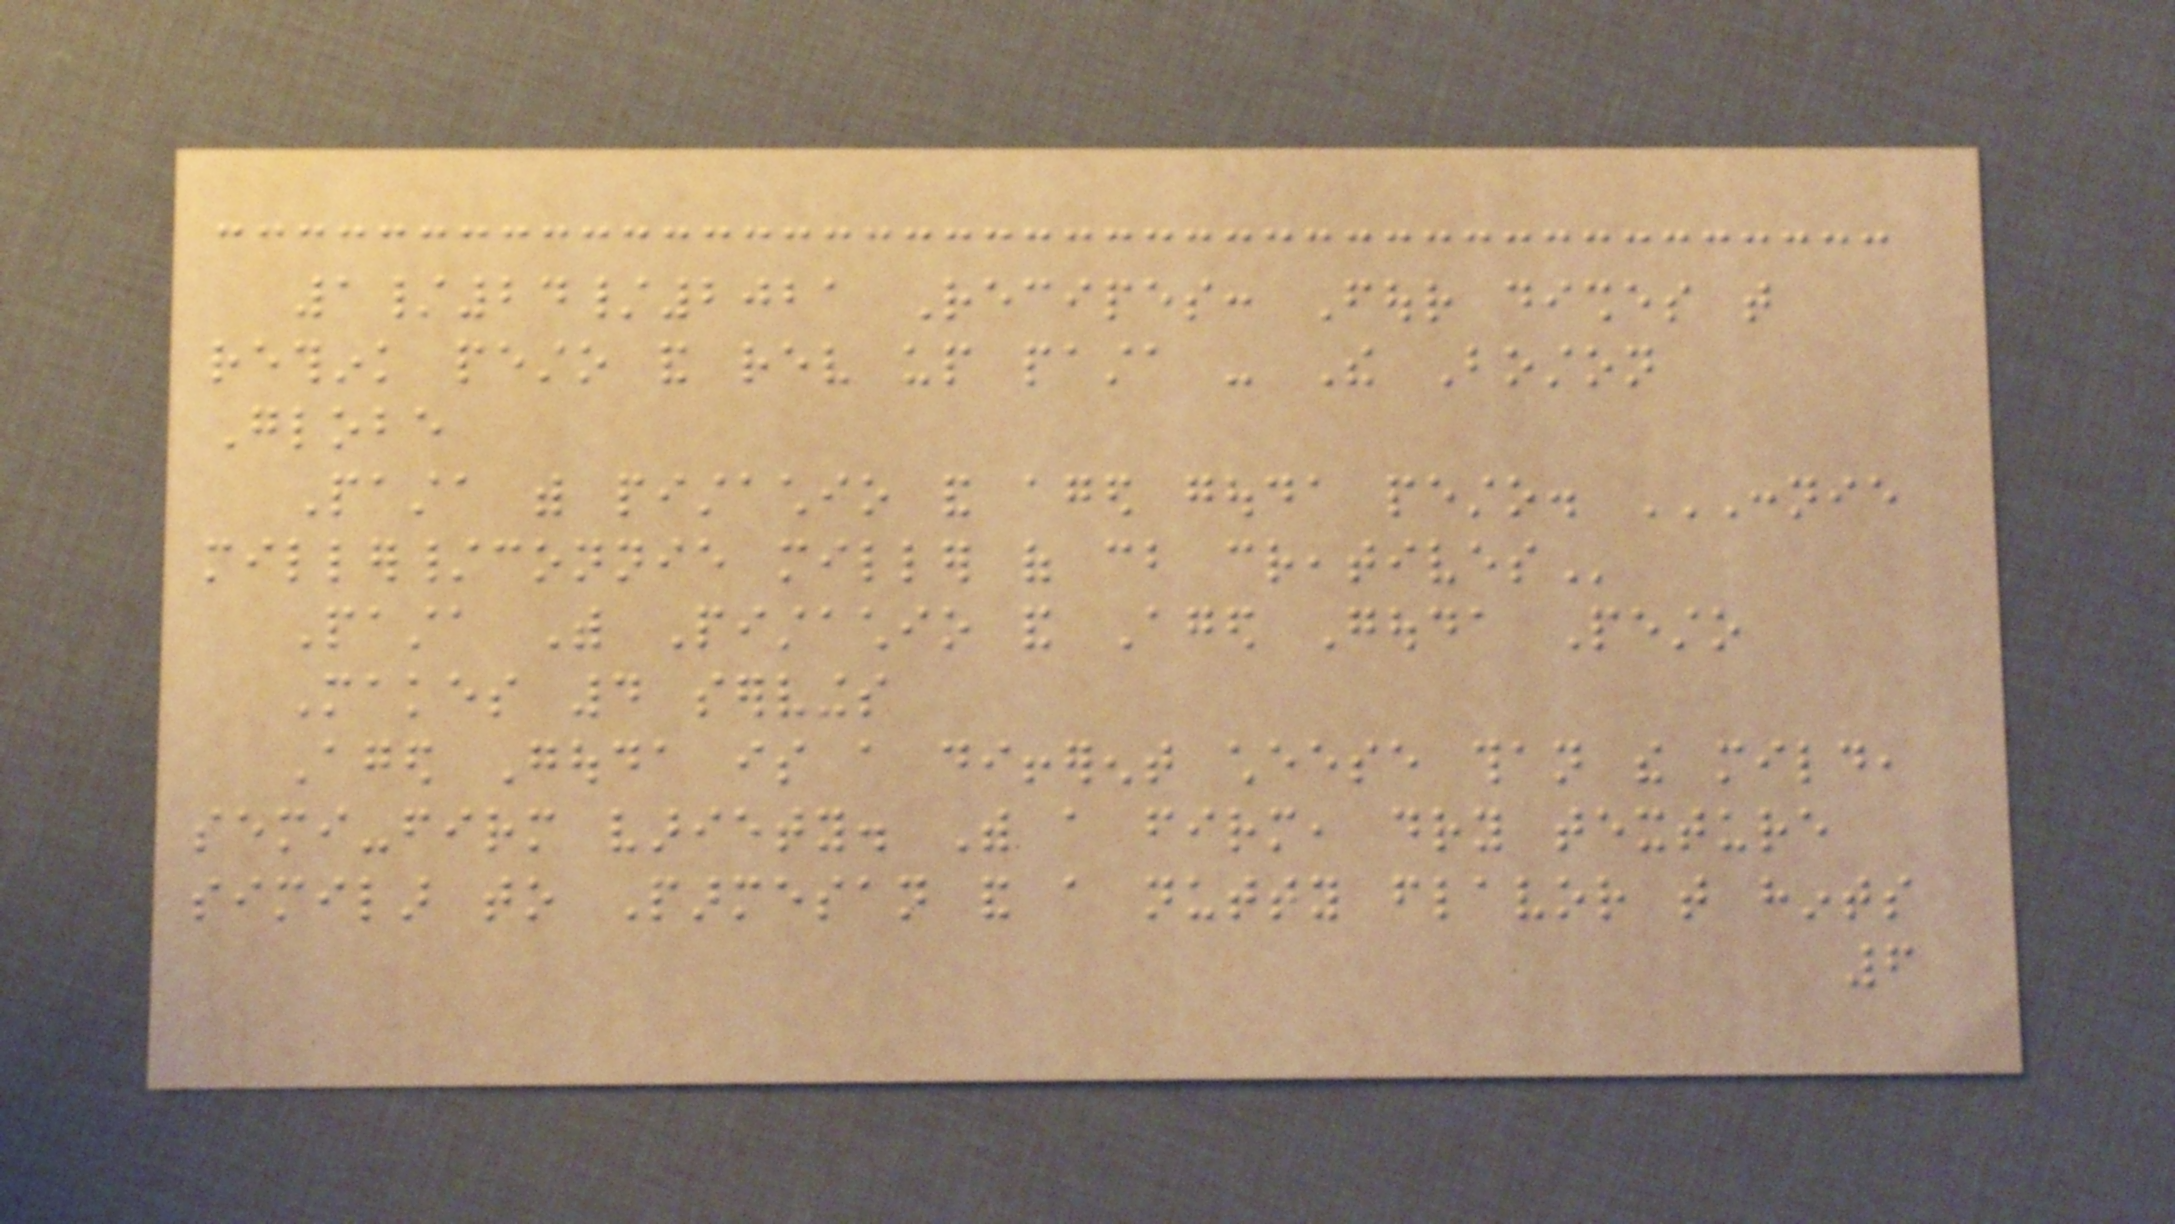1/24/2021 Recipes: Four dishes that
rethink pesto and rev up pasta - The Boston
Globe
Pasta with pistachio and aged gouda pesto. CONNIE
MILLER/CONNIE MILLER OF CB CREATIVES
Pasta With Pistachio and Aged Gouda Pesto
Makes 4 servings
Aged Gouda is a different cheese than the mild,
semi-firm variety. With a firm, dry texture
similar to Parmesan and a nutty flavor that hints
6
